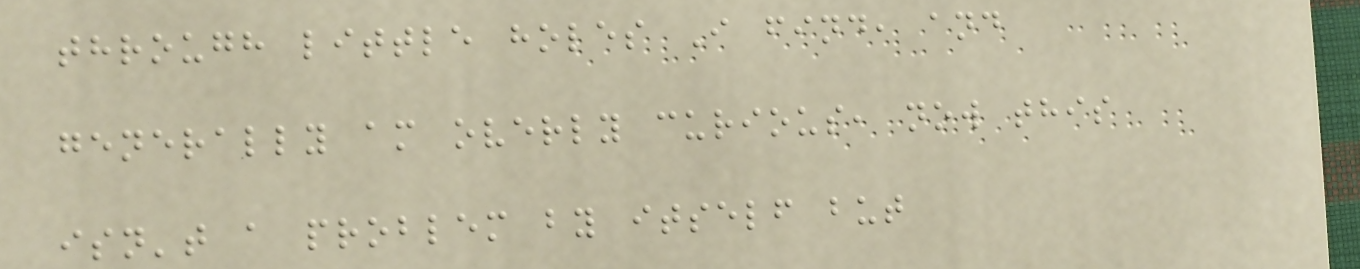through little holes I find, and
generally am overly curious, now this
isn't a problem by itself but
